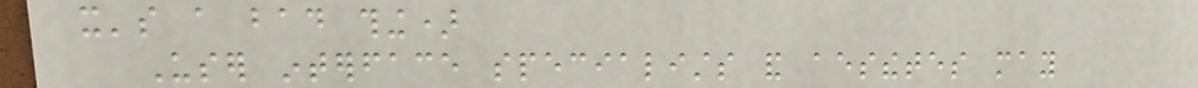it's a bad thing)
User interface specialists and aesthetes may
